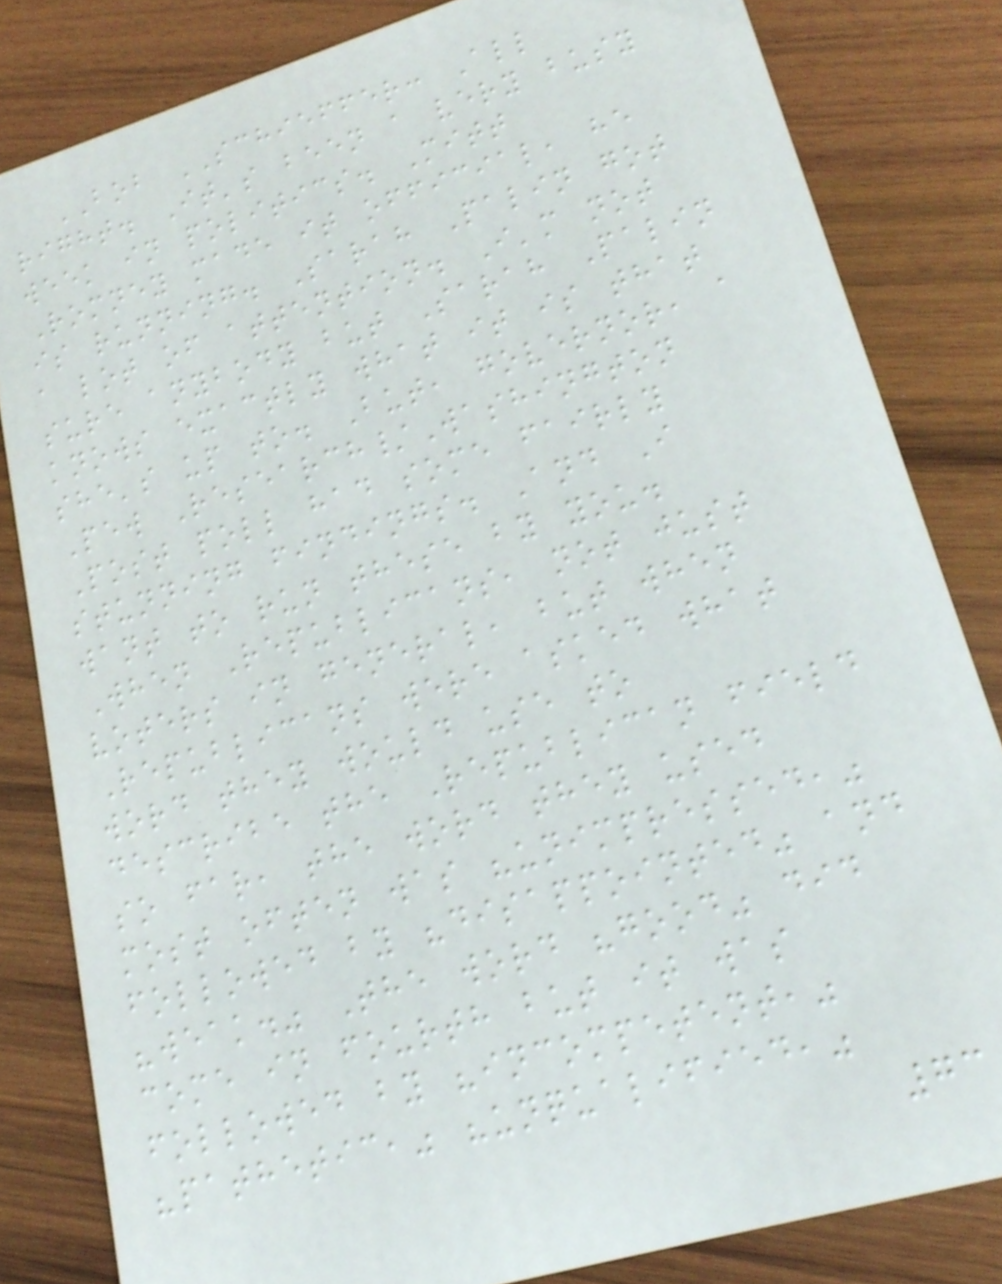BOB SCHIEFFER: All
right. It's been a very busy
week in politics. Mitt
Romney made it official, he
is running. Sarah Palin got
a lot of attention. I'm not
sure anybody but Sarah Palin
knows exactly what it is that
she's up to. But, governor, a
Pew Research/Washington
Post poll had some fairly
stunning findings. And I
want to run these by you.
When Republicans, not just
voters in general, but when
Republicans were asked what
word they would use to
describe the Republican field
so far, the word they used
most often was "unimpressed,"
followed by "disappointed" and
"weak." The word "good" did
come in fourth but it was
followed by "incompetent,"
"pathetic," "unqualified,"
73
